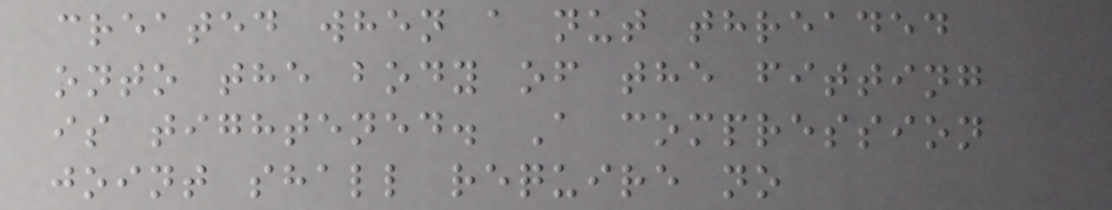created when a nut threaded
onto the body of the fitting
is tightened. A compression
joint shall require no
